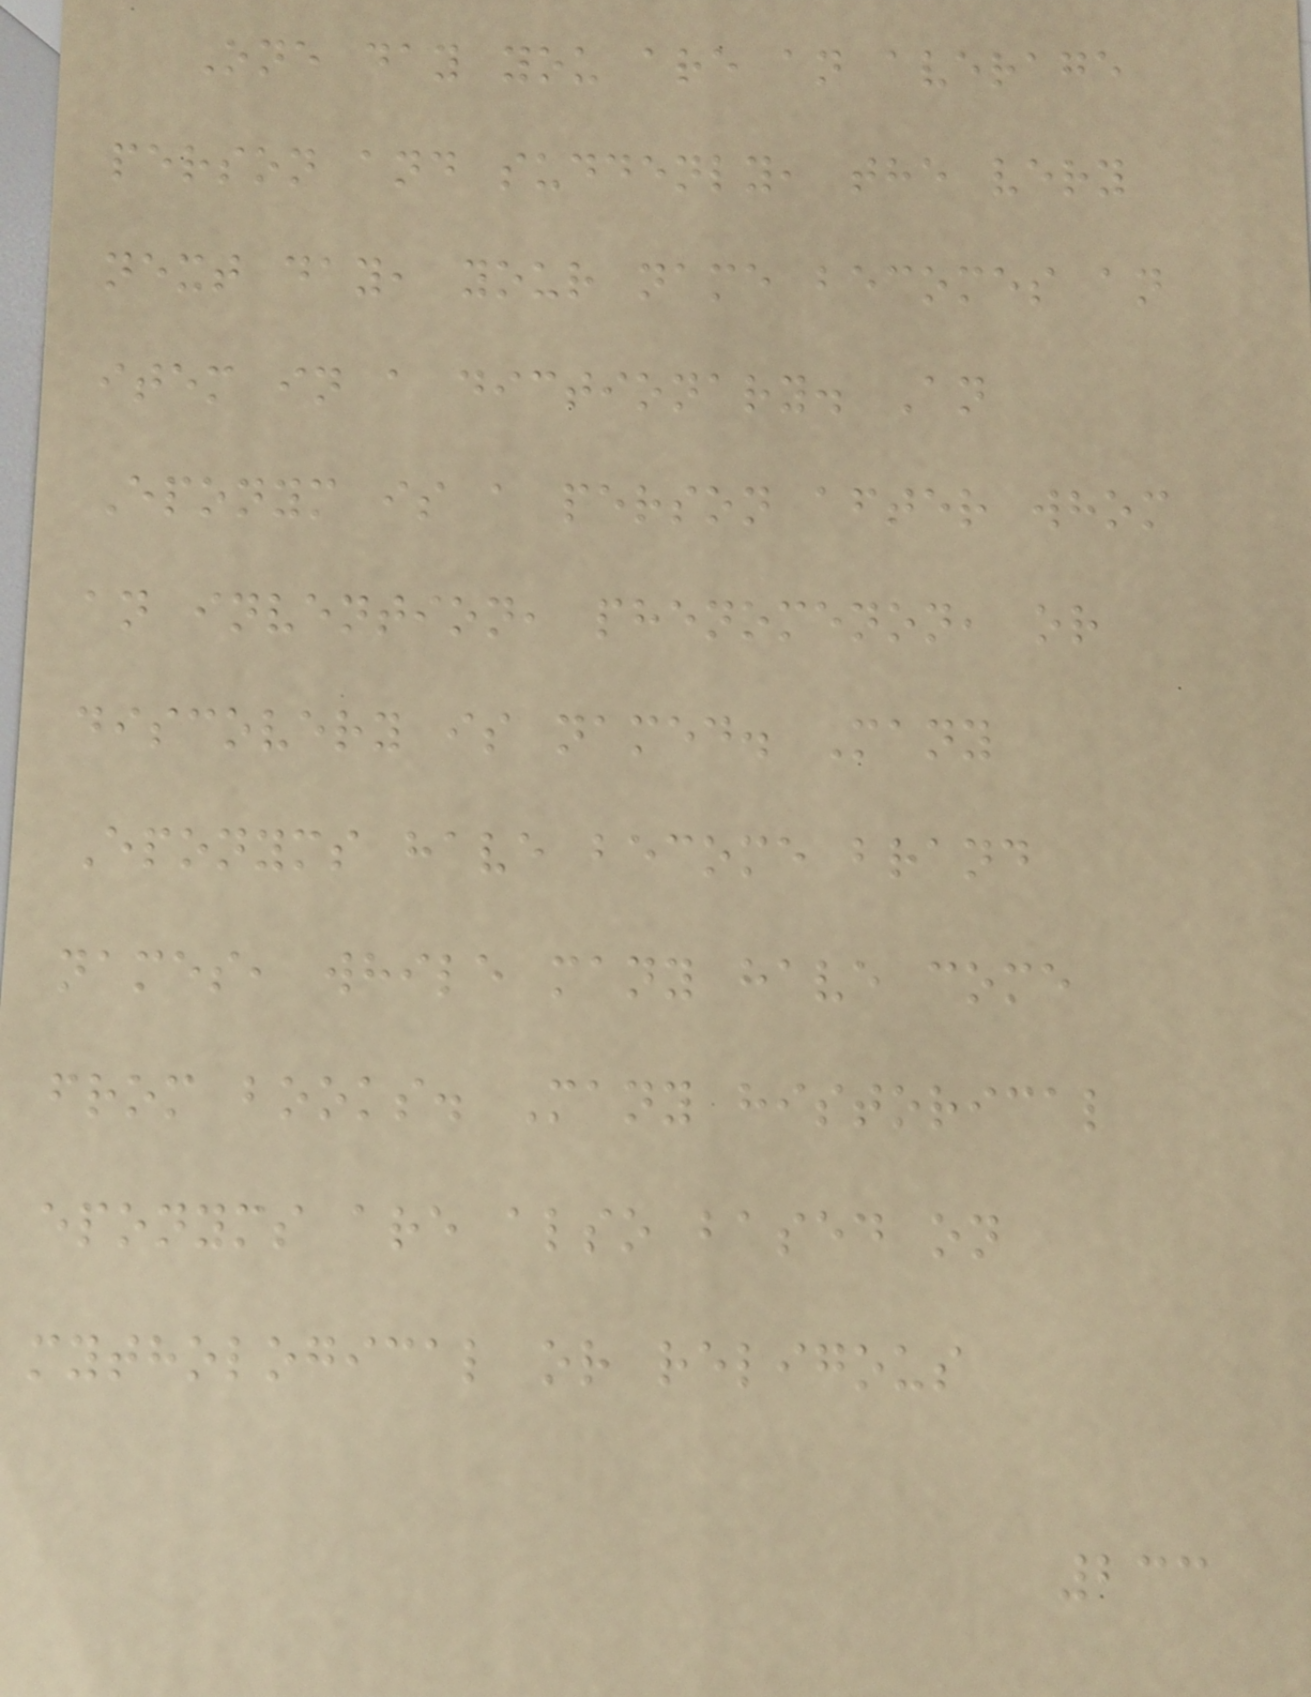One day you are an average
person and suddenly, the very
next day, your name becomes an
item in a dictionary. An
Eponym is a person after whom
an invention, phenomenon, or
discovery is named. Many
Eponyms have become brand
names, while many have come
from books. Many historical
eponyms are also based on
mythological or religous
233
